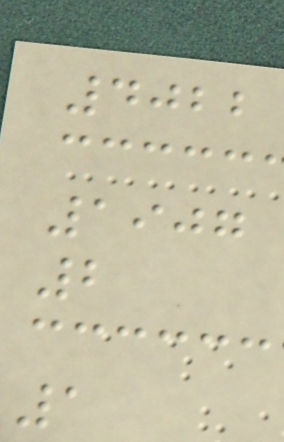4022
1907
2
1
